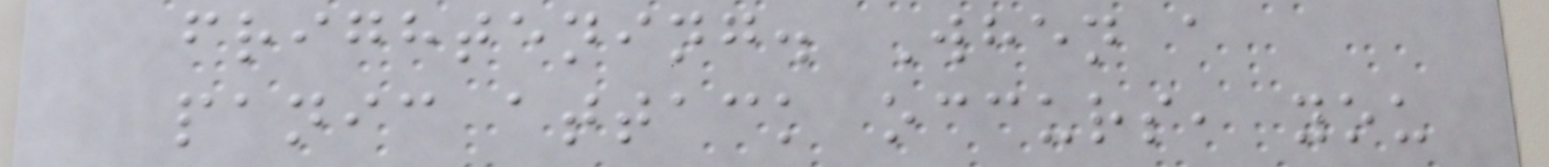frightening. When a
panic attack occurs, you
